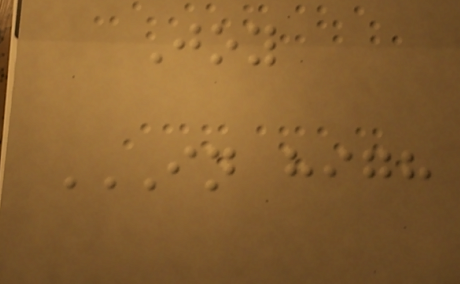Joy
IN HIGH
